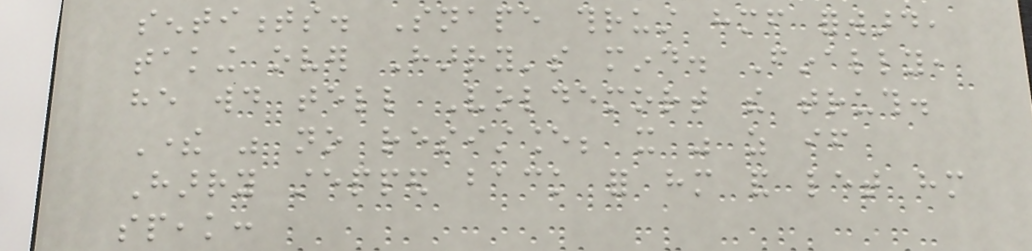sentiments. Snape thrust himself forward,
taking over Harry's mind. Finally,
he would tell Voldemort the truth.
There was no resistance; it was as if
Harry stepped back for him and let him
speak:
